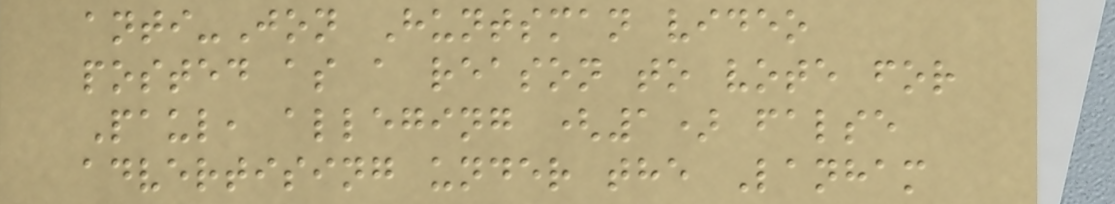anti-Jon Huntsman video
posted as a reason to vote for
Paul, alleging (1) false
advertising under the Lanham
